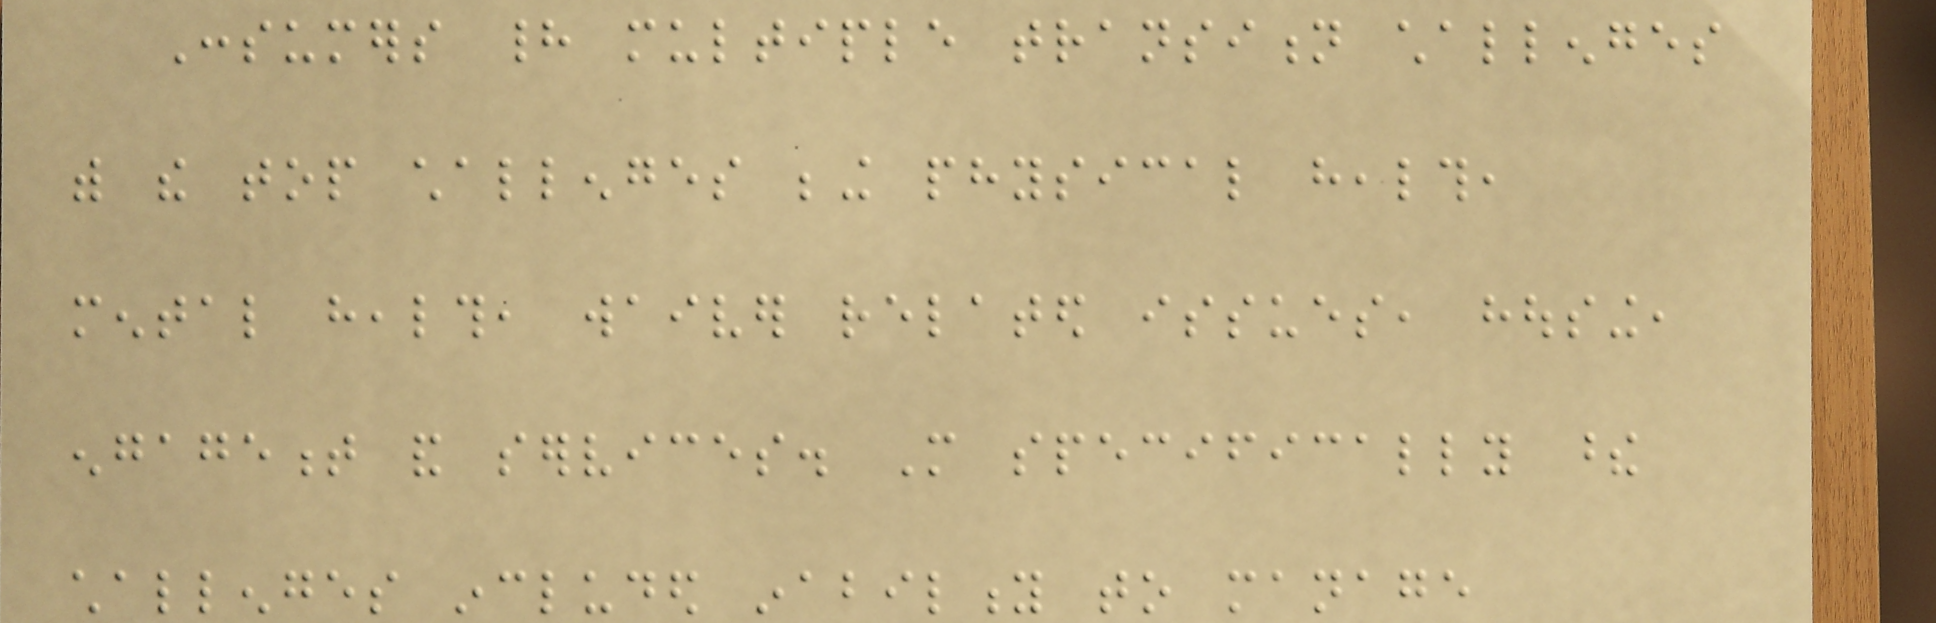Consumers had multiple transition challenges
with the top challenges being physical health,
mental health, waiver related issues, housing,
engagement and services. More specifically these
challenges included inability to manage
